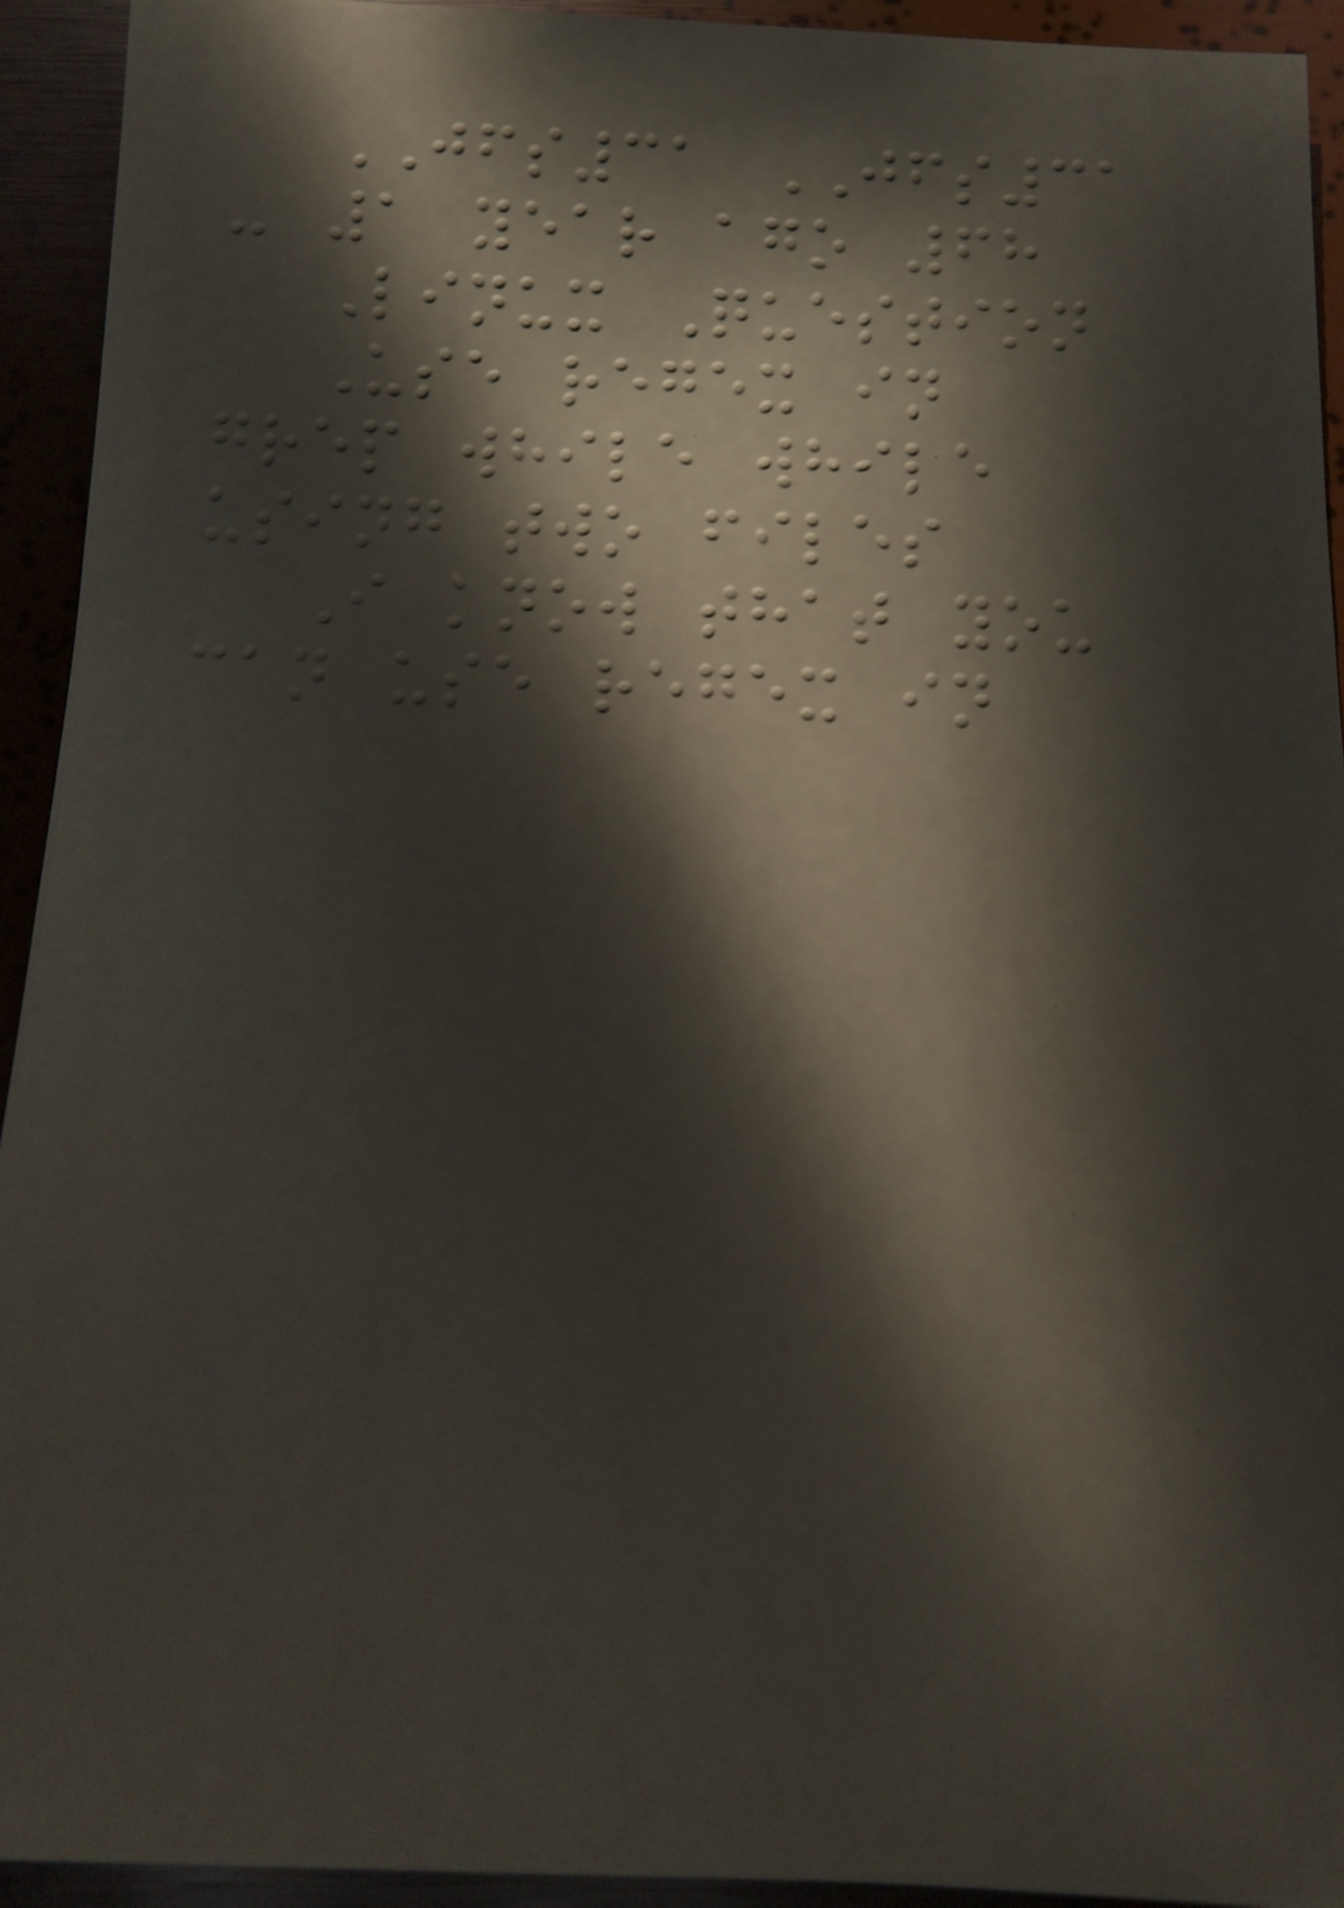JFS31 JFS31
- 1 year ago 68
Linux Question
Use regex in
grep while while
using two files
I know that you
can use regex in
